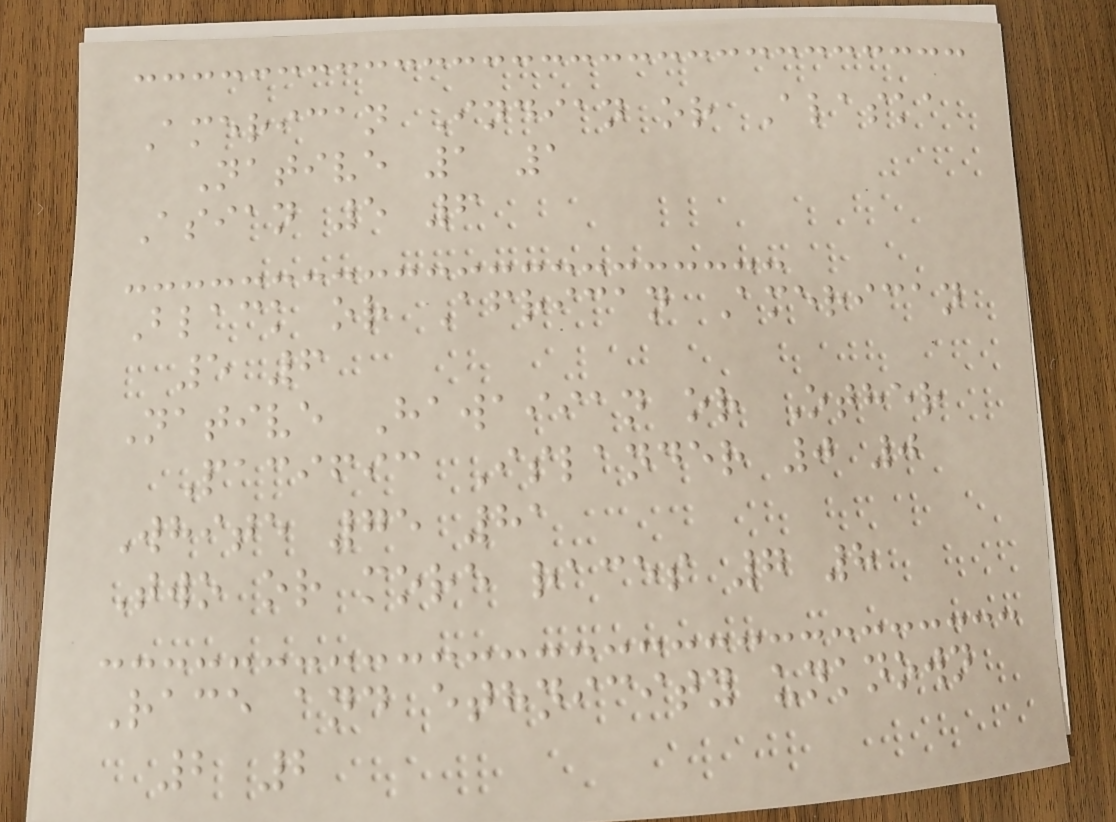American Indian or Alaska
Native 1 1
Asian 5 6
Black or African American
5 6
Native Hawaiian or Other
Pacific Islander 0 0
White 75 81
Two or more races 7 8
Race and ethnicity unknown
2 2
